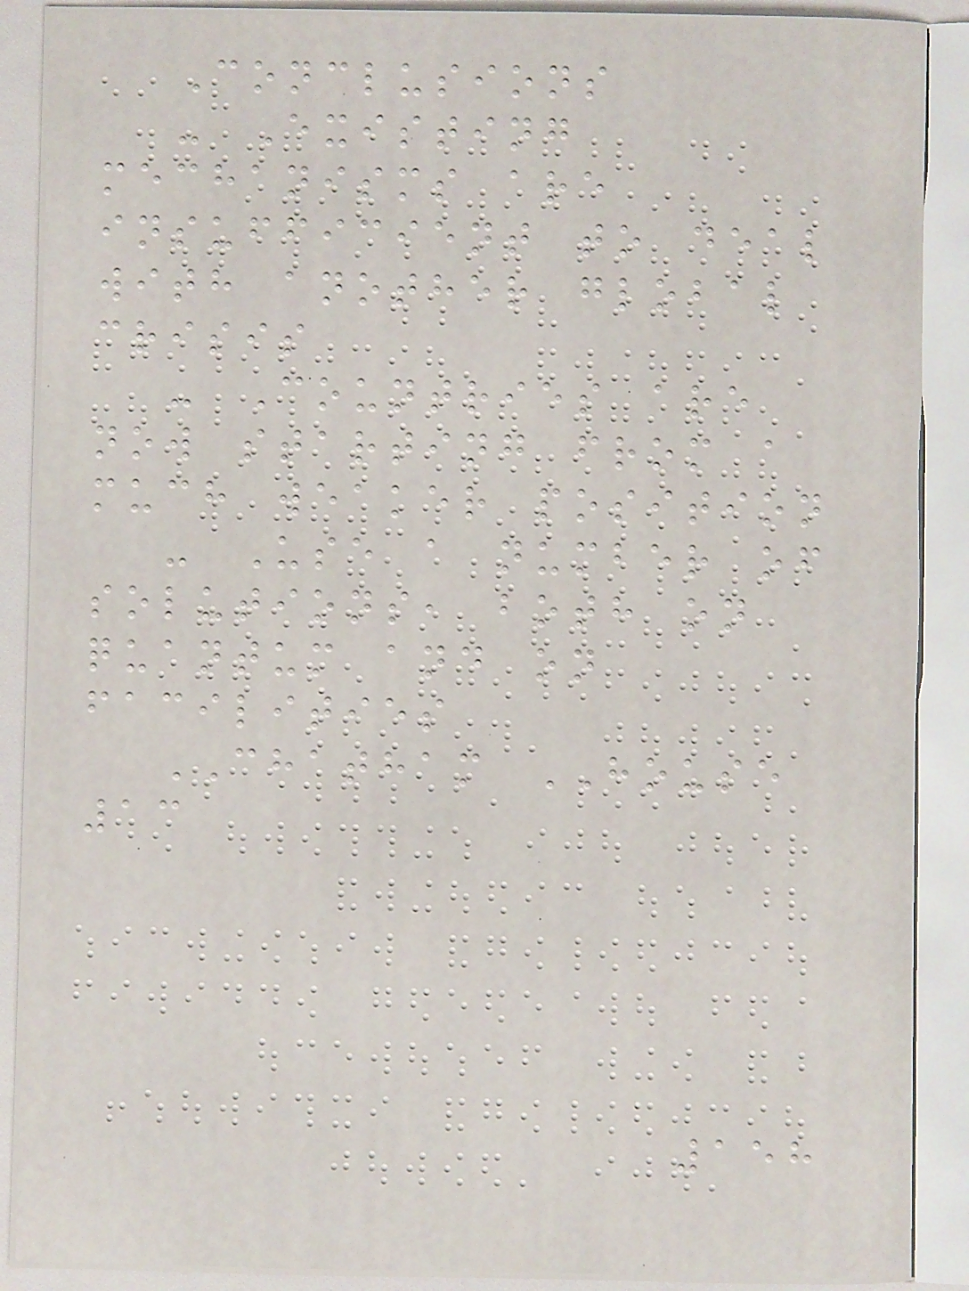Conclusions
- Existing
mechanisms are
insufficient to deal
with another global
crisis
- Countries are
now starting from a
much weaker position
- Use a number of
solutions, both on
quantum and on
facilities
CHATHAM HOUSE
13
158
